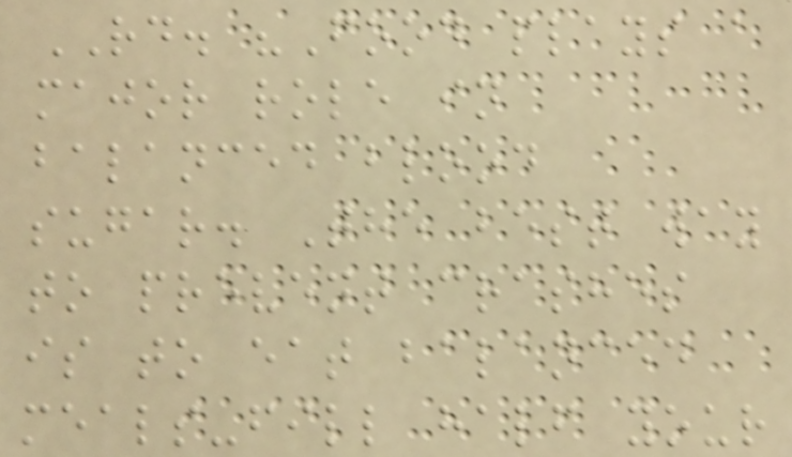RD. "Food plays a
major role in
balanced blood
sugar. The best way
to prevent crashes
is to eat balanced
meals-fill half your
